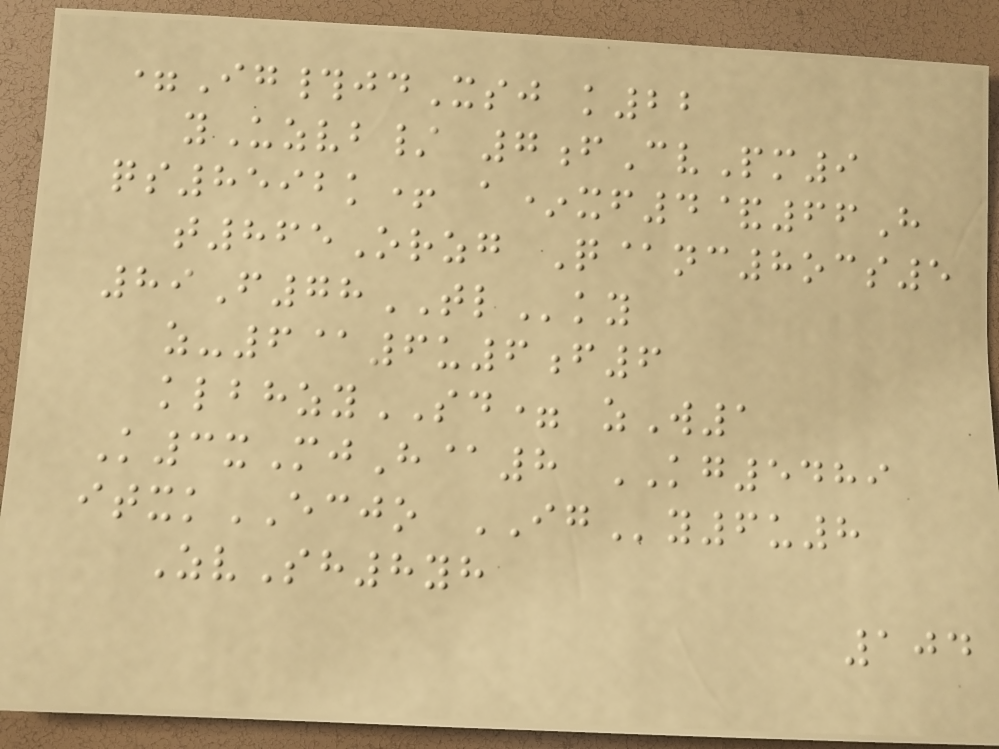=Ig#jdXsj k22
yUzvb/ 7fCvPm9
qs8592k+ a*xf4&66H
t865Orzg Q@nc8ocs5
89F78TLky
z-6@6u6f6
klbhzySD= zW1
K3xMjH@8 KG5489
itxkECJO IGy6u8
ZvSh8yh
104
